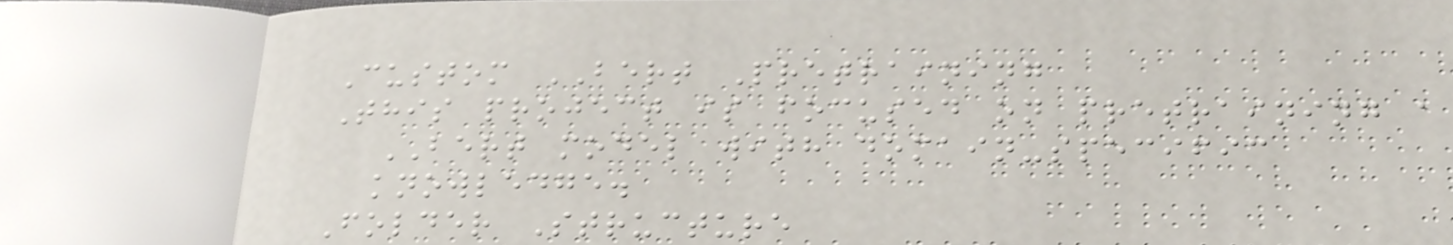Custom BERT Pretraining
This project is focused on pretraining a
BERT model with domain-specific
knowledge.
Folder Structure
